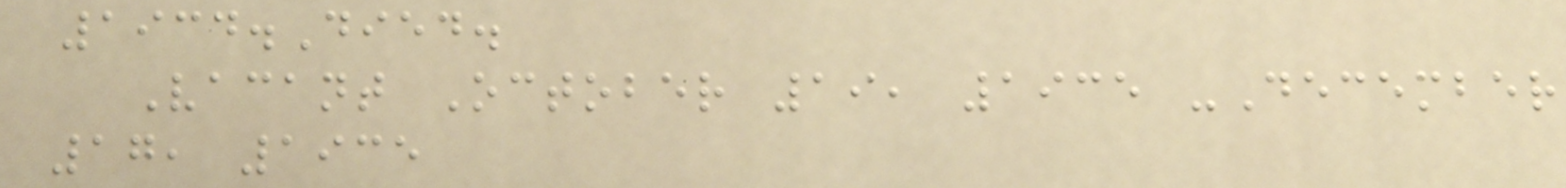1934.Died.
Vacant October 19, 1935 -December
17, 1935
